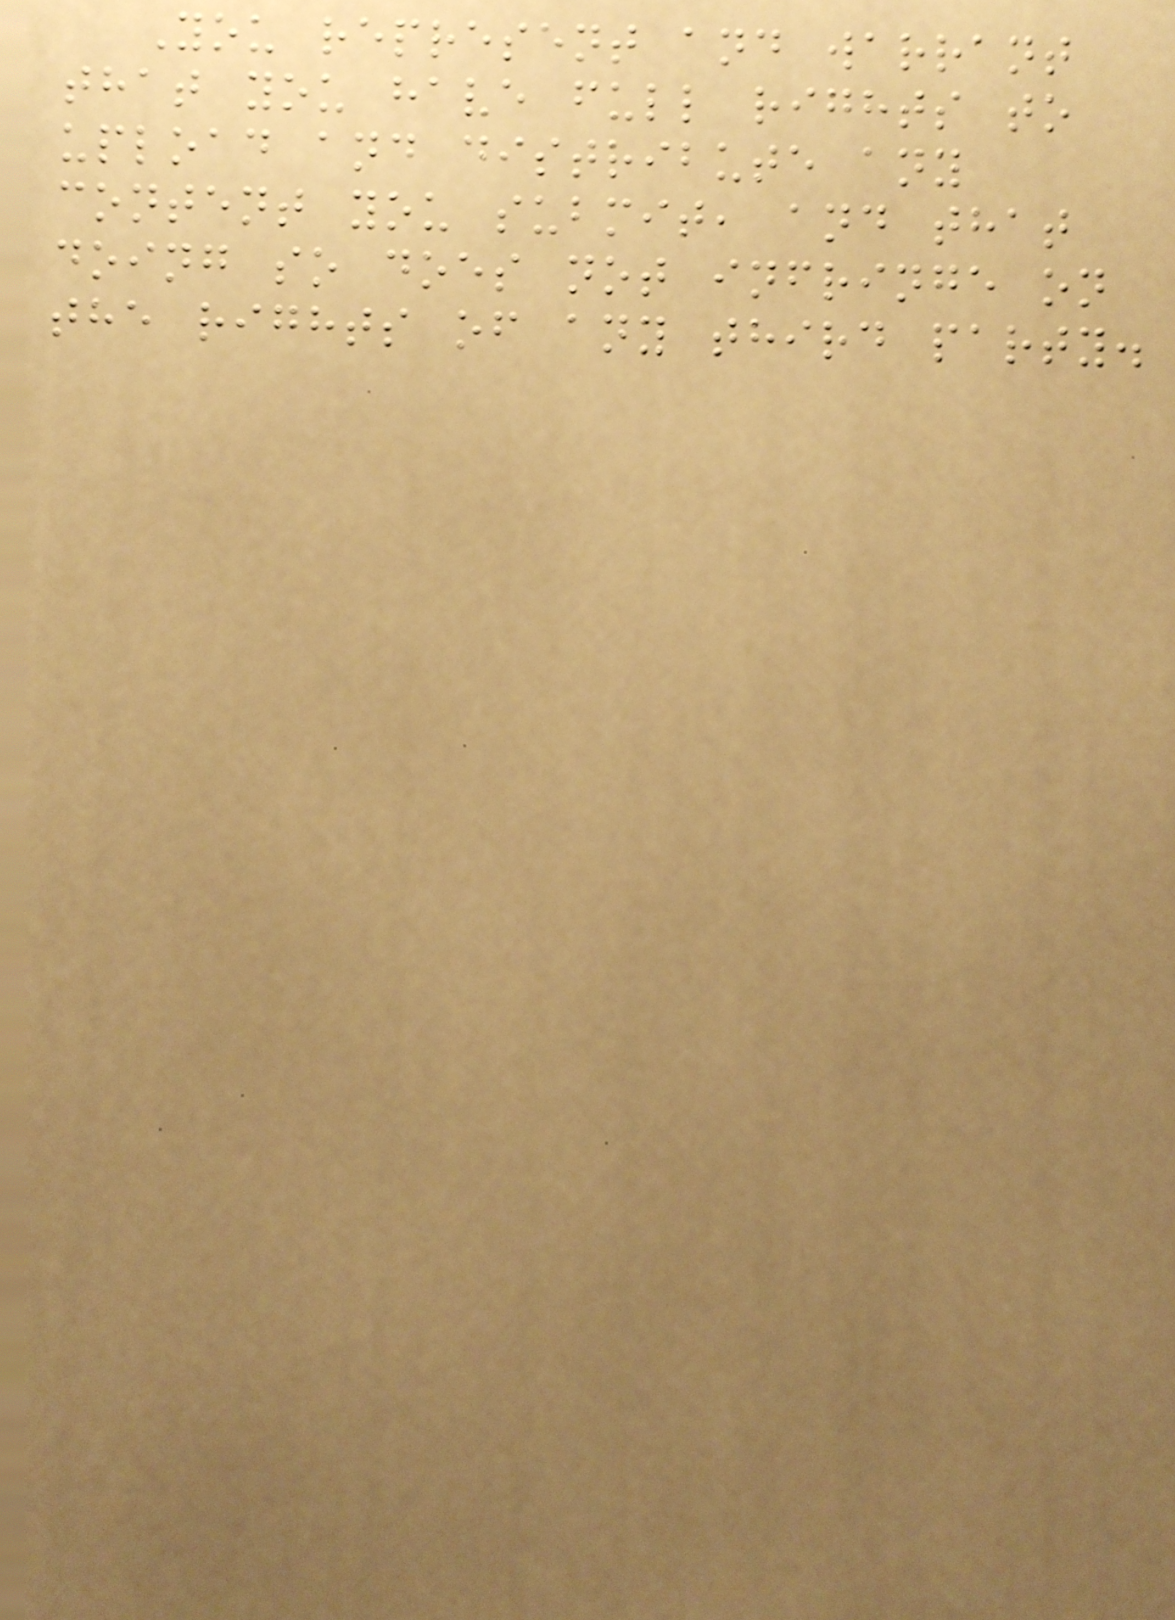You represent and warrant
that you have full rights to
upload and distribute any
content you submit, and that
doing so does not infringe on
the rights of any third party.
